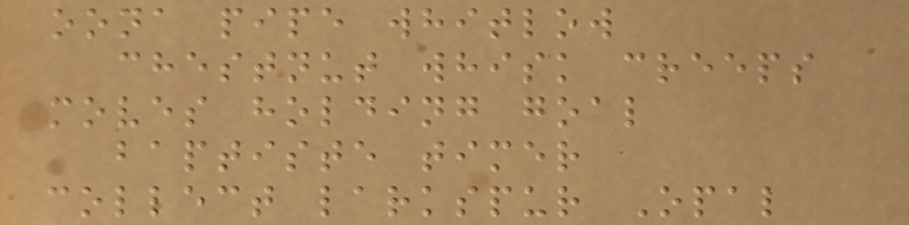oona pipe whitlow
chestnut whisk creeps
moves holding goal
baptiste timer
collect larkspur Opal
